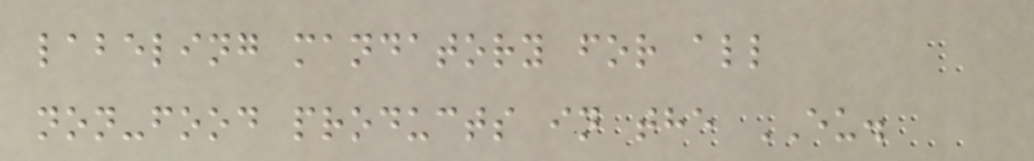labeling mandatory for all
non-food products in the EU.
